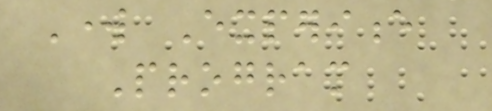Work Experience
Program
